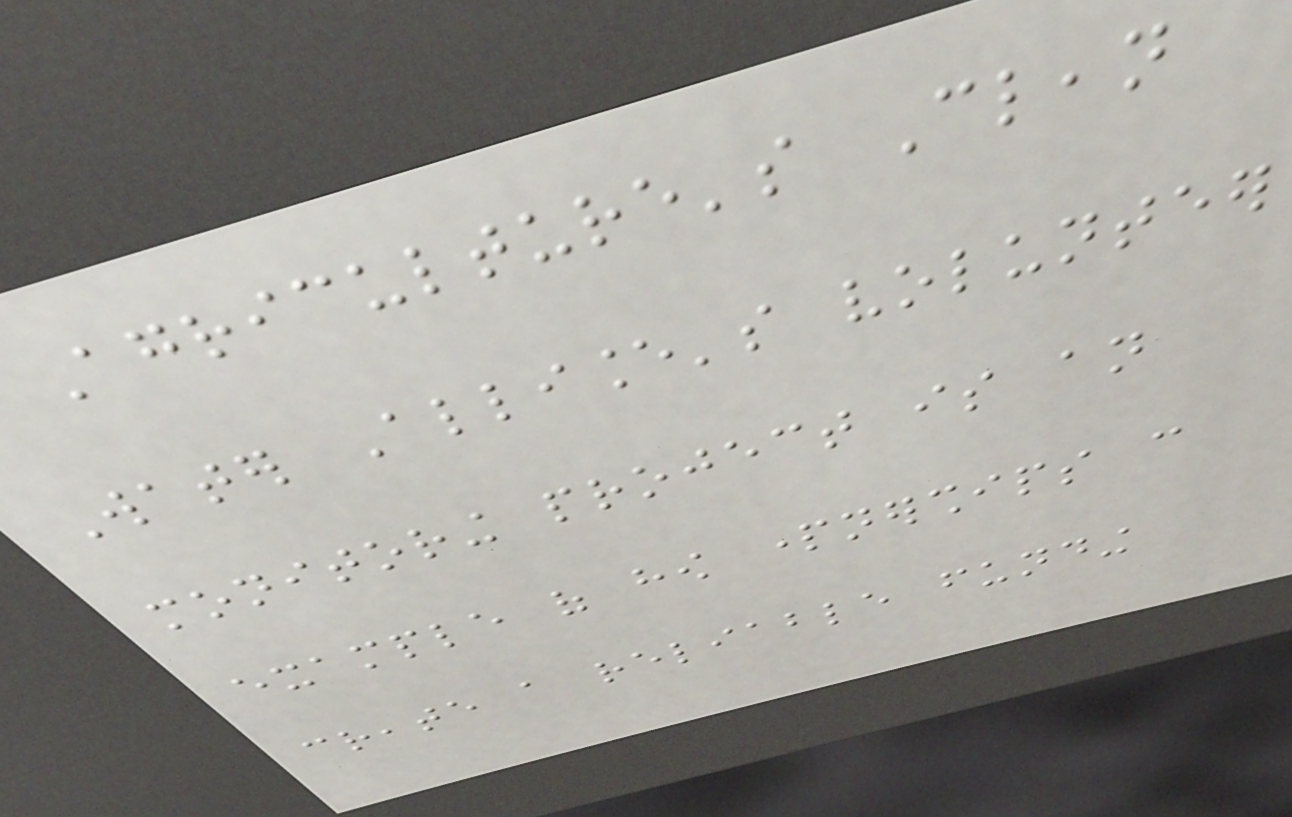Agriculture's Clean
Water Alliance's volunteer
monitoring project is an
example of how partnerships can
create a reliable funding
